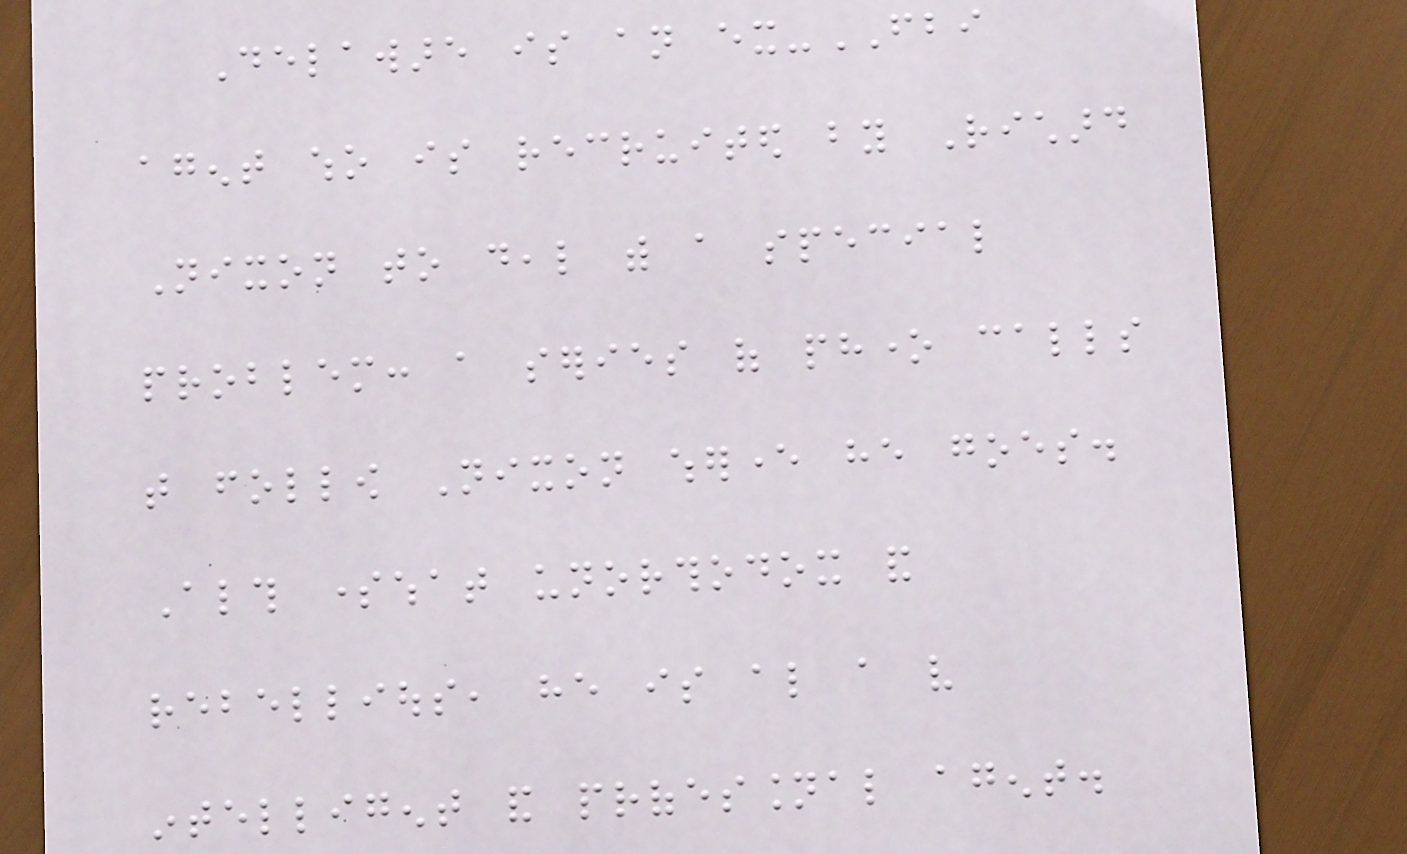Delaware is an ex-FBI
agent who is recruited by Richard
Nixon to deal with a special
problem: a series of phone calls
that follow Nixon wherever he goes.
Although somewhat unorthodox and
rebellious, he is also a very
intelligent and professional agent.
